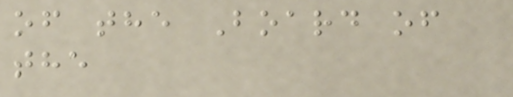of the Board of
the
